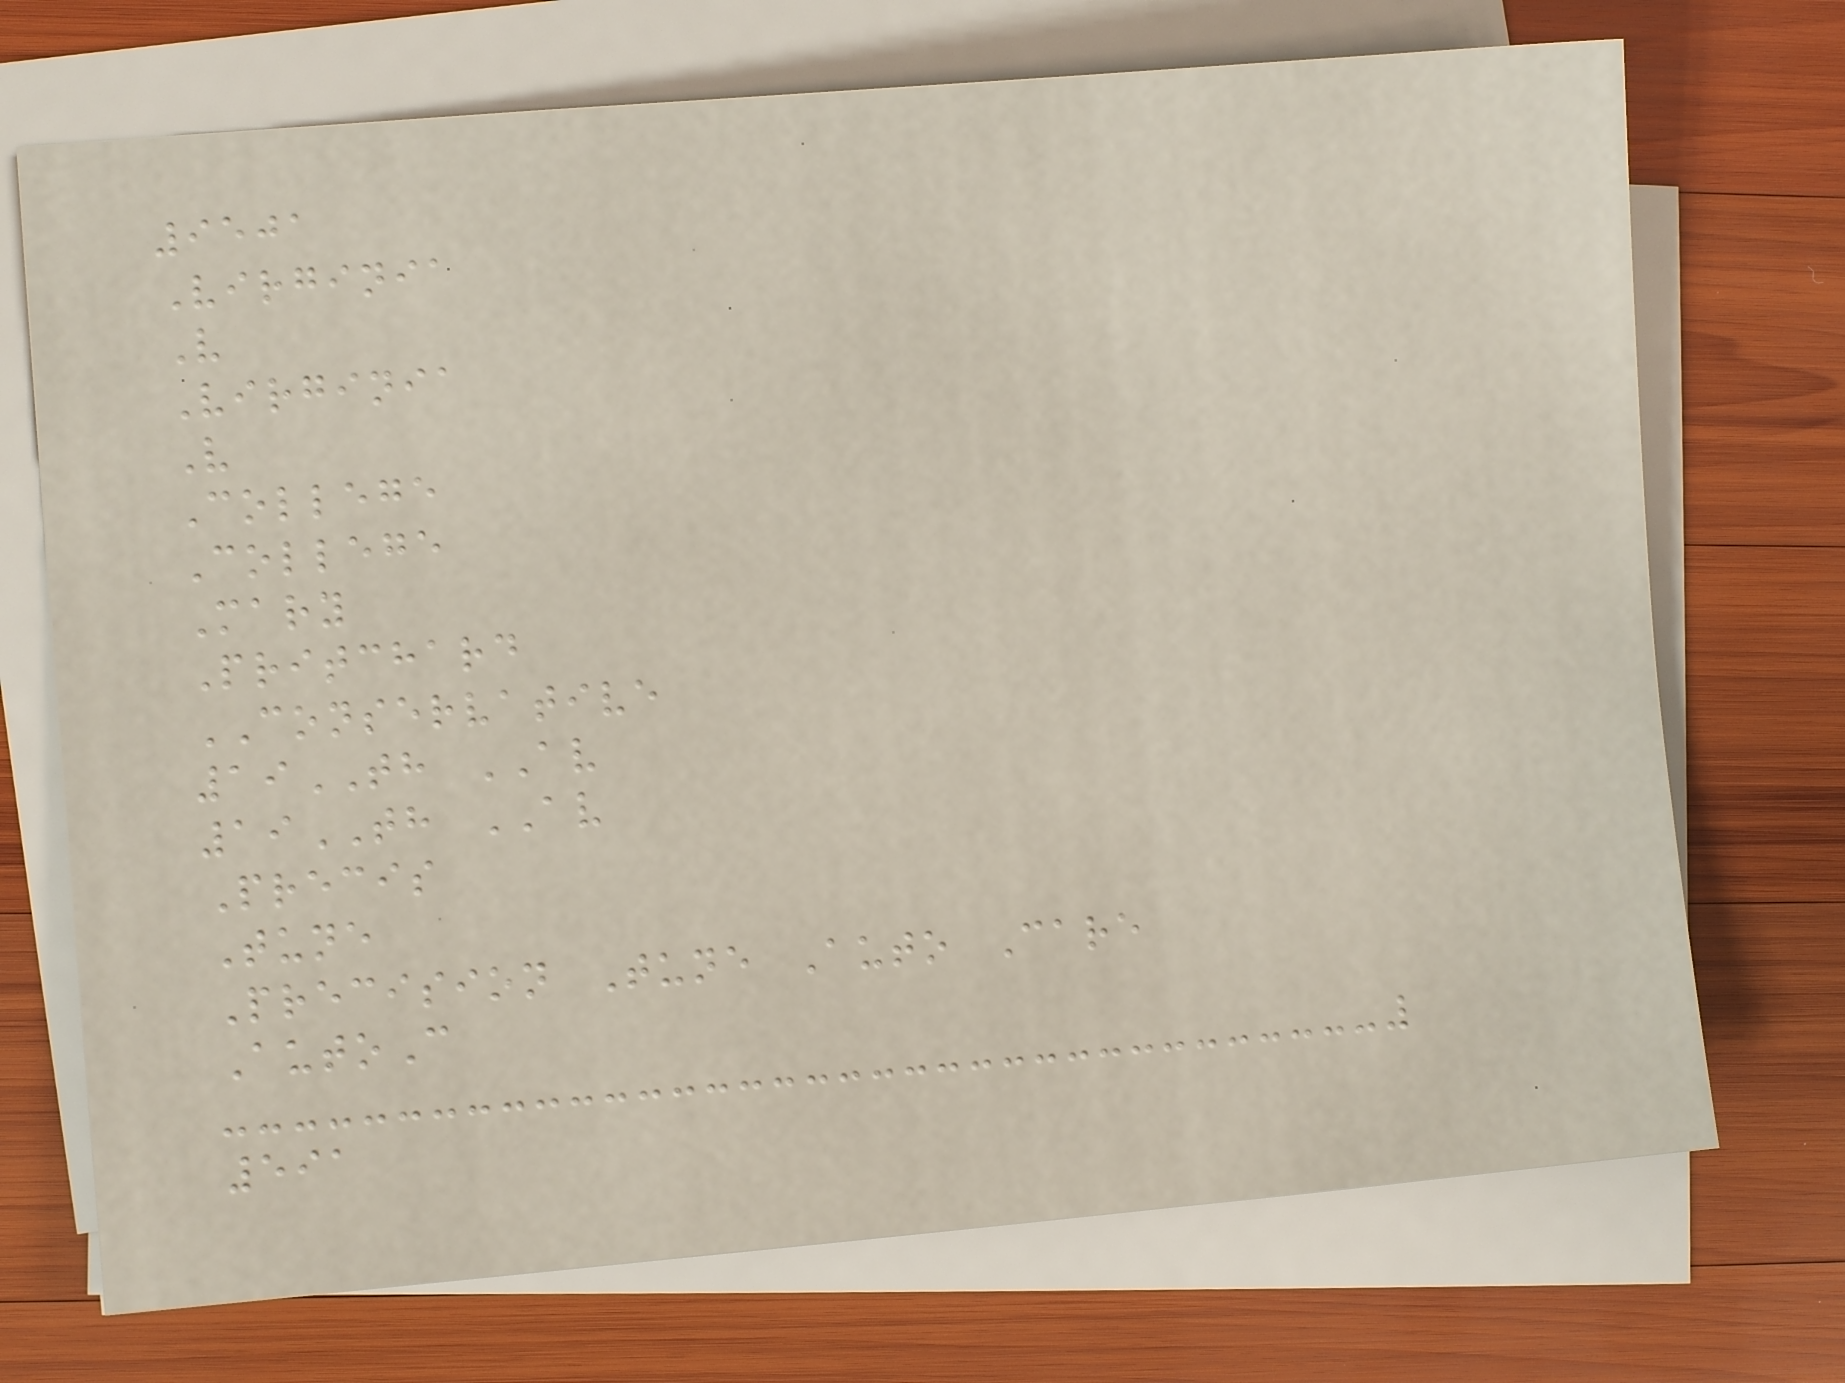9501
Virginia
V
Virginia
V
College
College
Mary
Pritchard
CONSERVATIVE
19TH AV
19TH AV
Precis
Tune
Precision Tune Auto Care
AutoC
591
